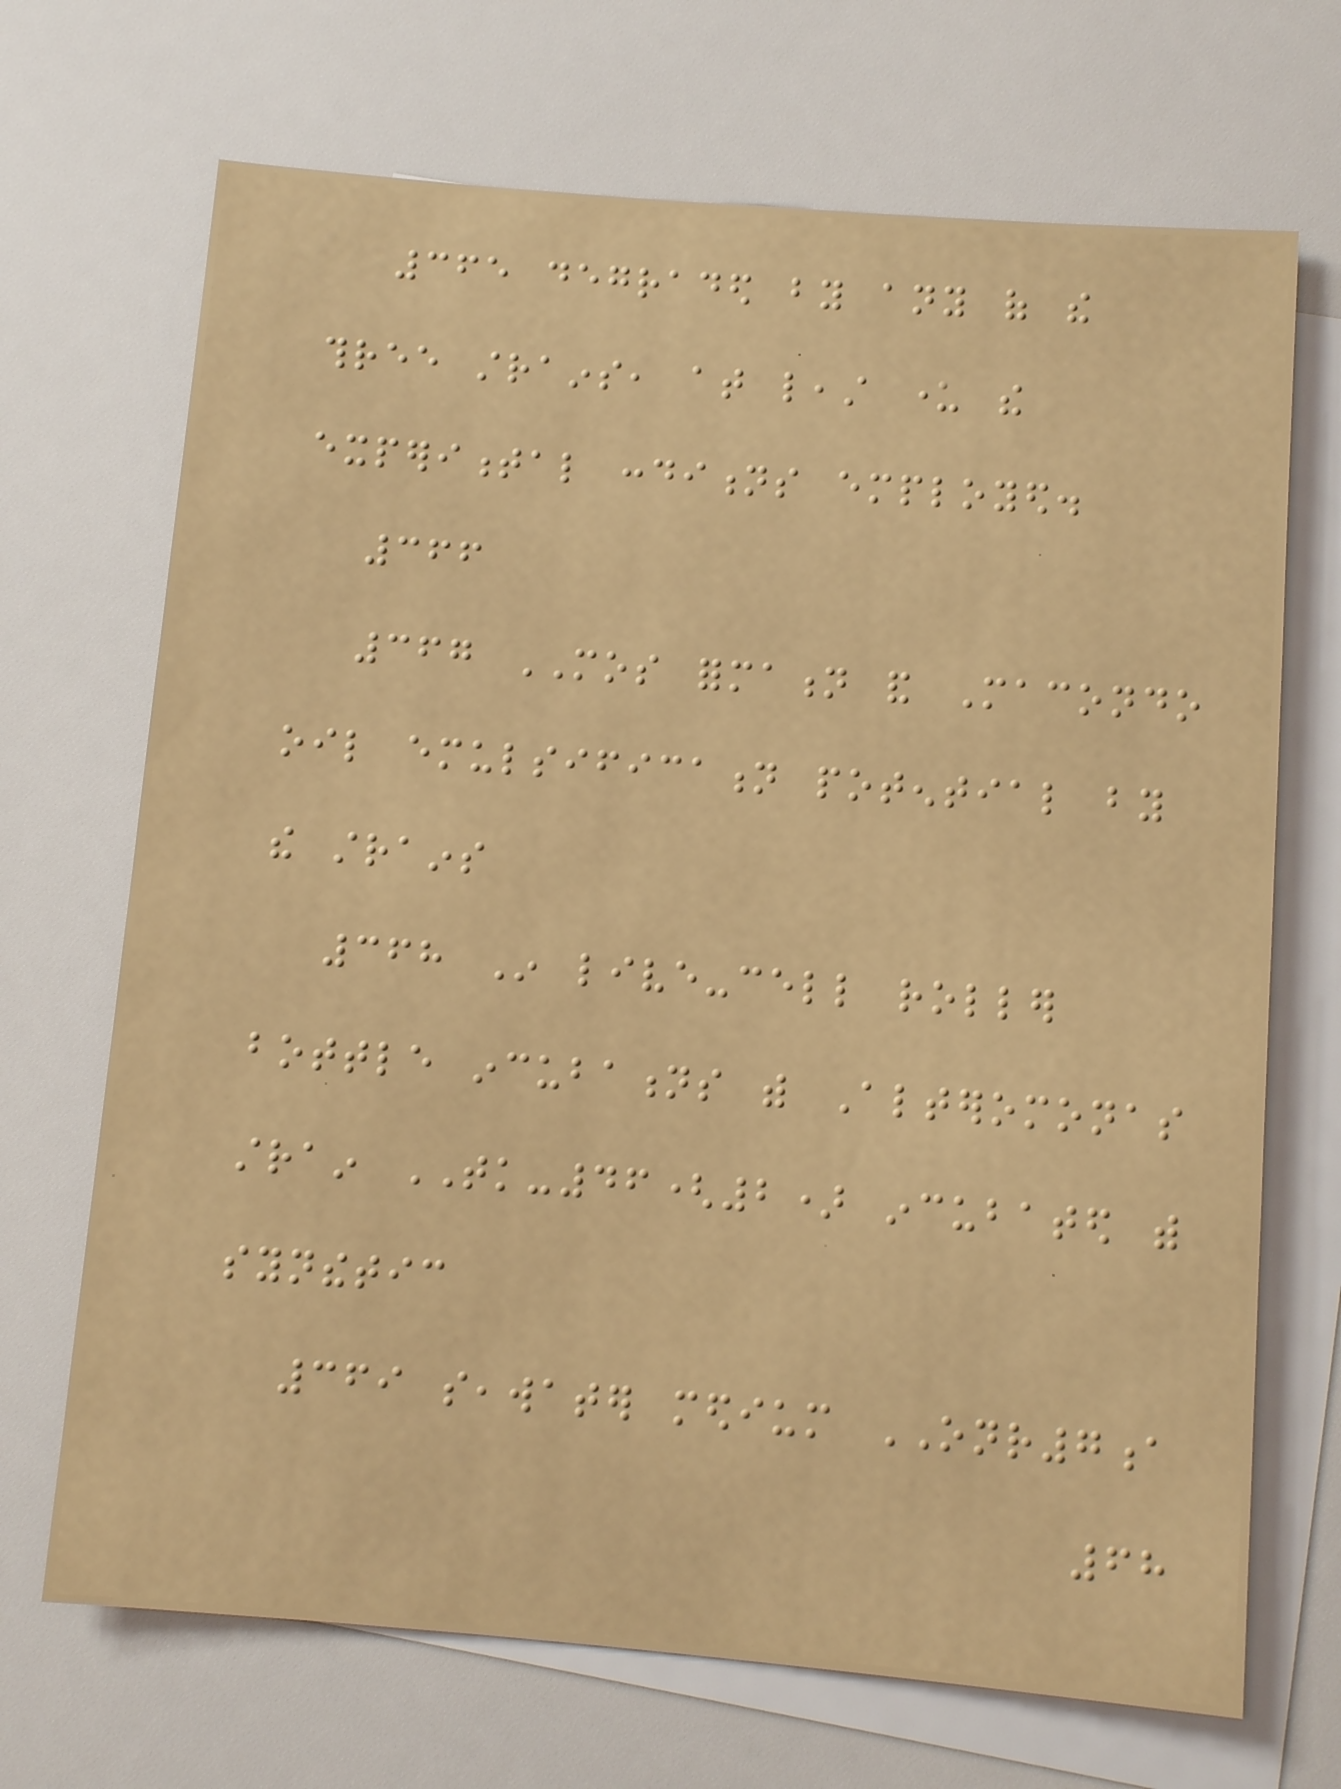365 degraded by any of the
three strains, at least under the
experimental conditions employed.
366
367 MOS formation and Macondo
oil emulsification potential by
the strains
368 In live-cell roller
bottle incubations with Alteromonas
strain TK-46(2) incubated with
synthetic
369 seawater medium ONR7a
68
